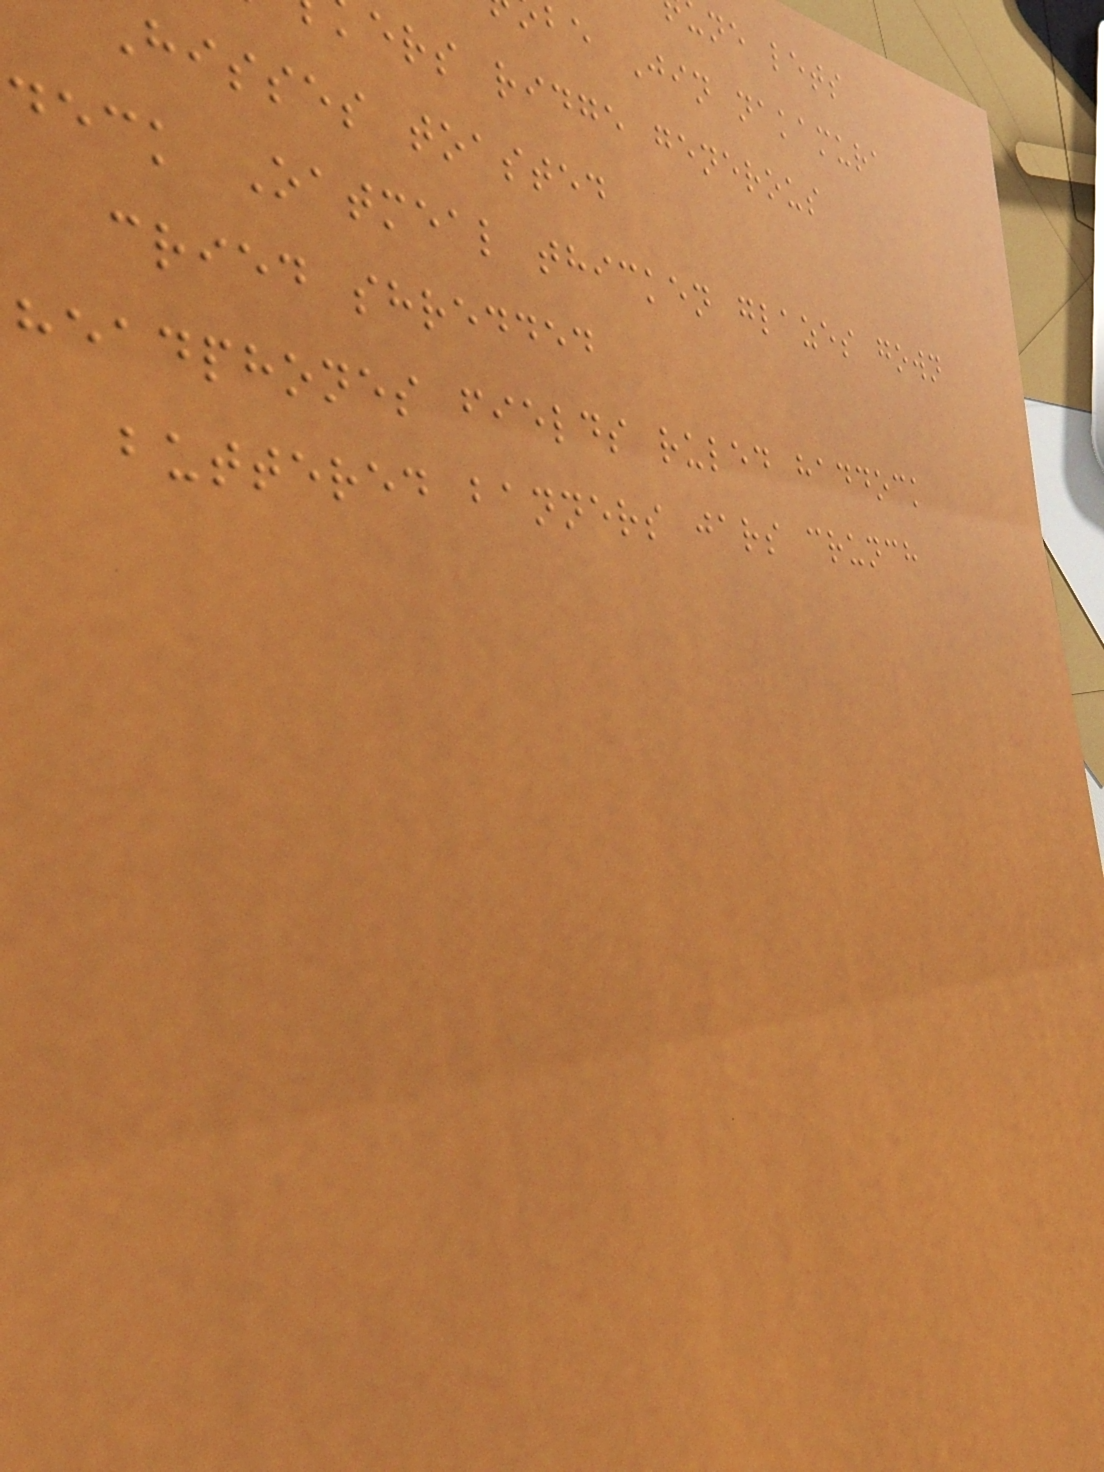be Jin nakamura
ers ridge generous
Hisses toasted
deck Oatmeal thicken glazes gown
cried shredded
headphones fields ruled haddock
buttered banners jars crunch
